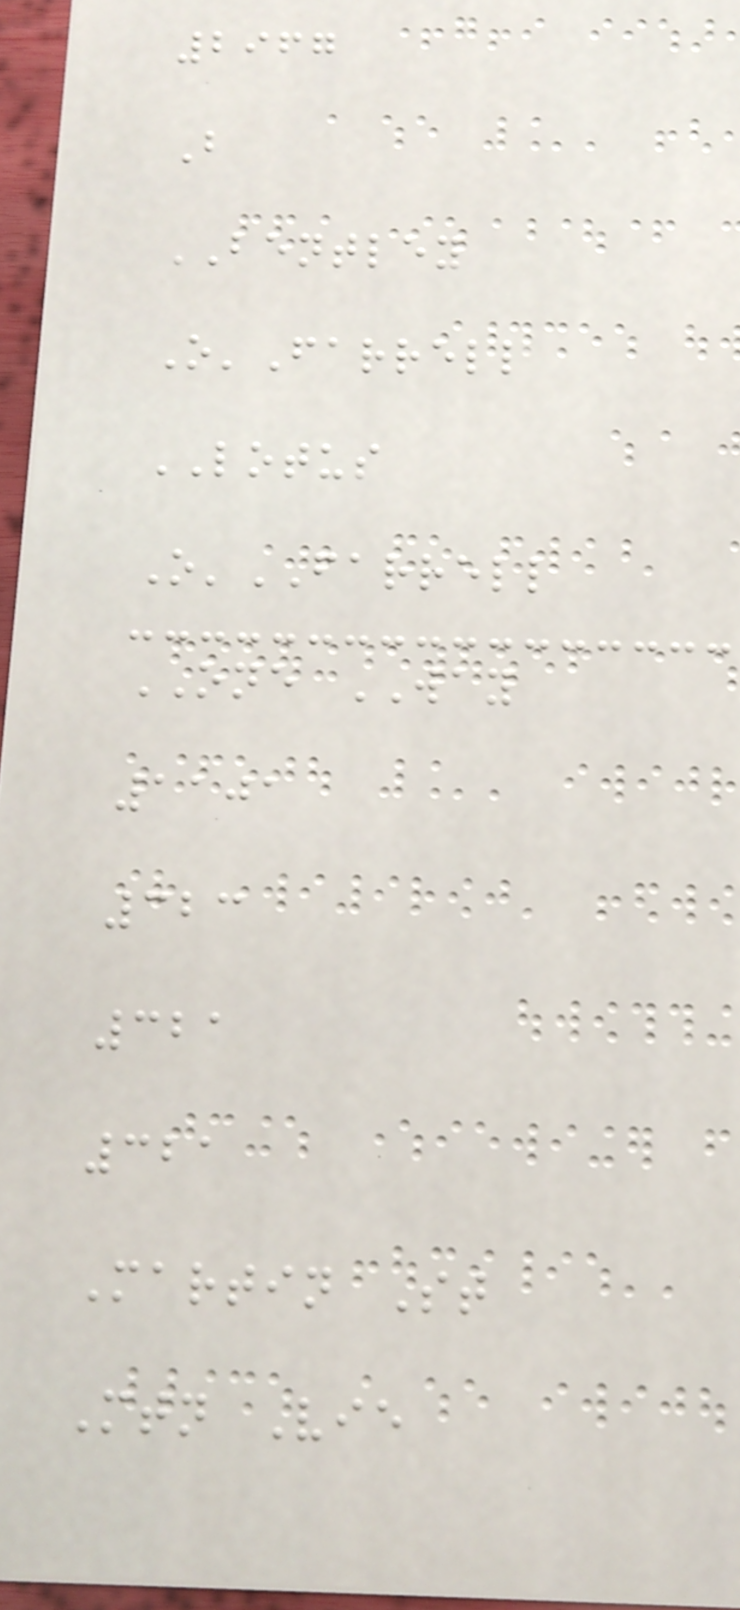2967
B
BENTLEY
O'Farrell
LOTUS
O'FARRELL
ONE WAY
1101
323
321
321
Martin St
Mtn Vie
